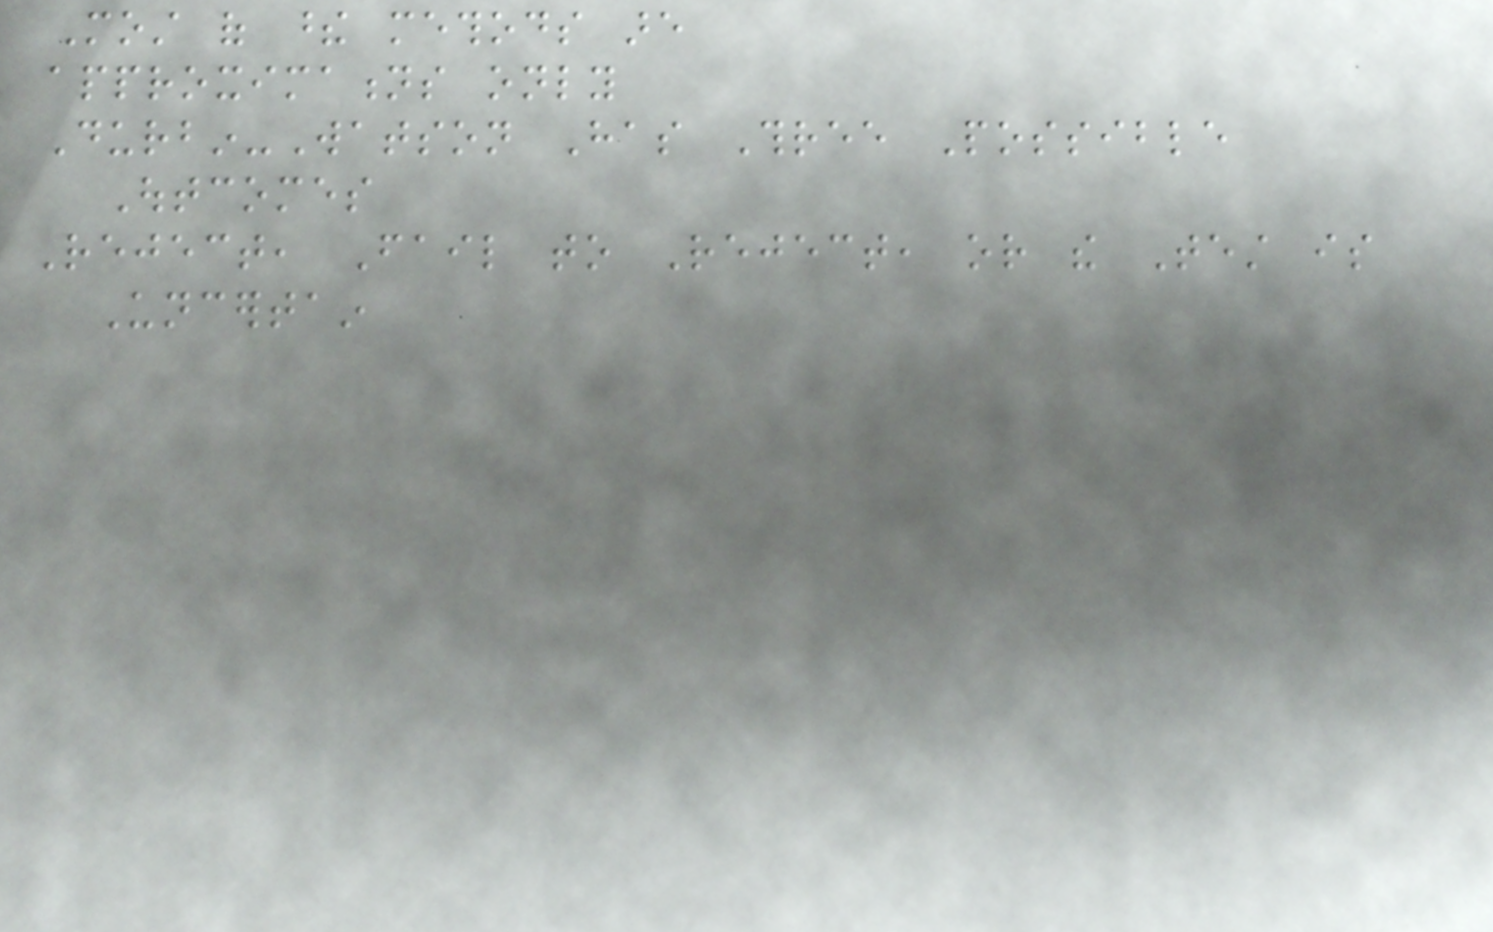Most of these methods are
approximations only
Durbin-Watson Has Three Possible
Outcomes
Reject, Fail to Reject, or the Test is
Uncertain
